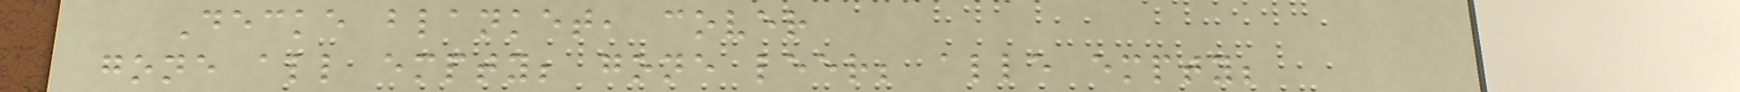Decke blanket, cover
gone all empty; gone leer; alle empty;
